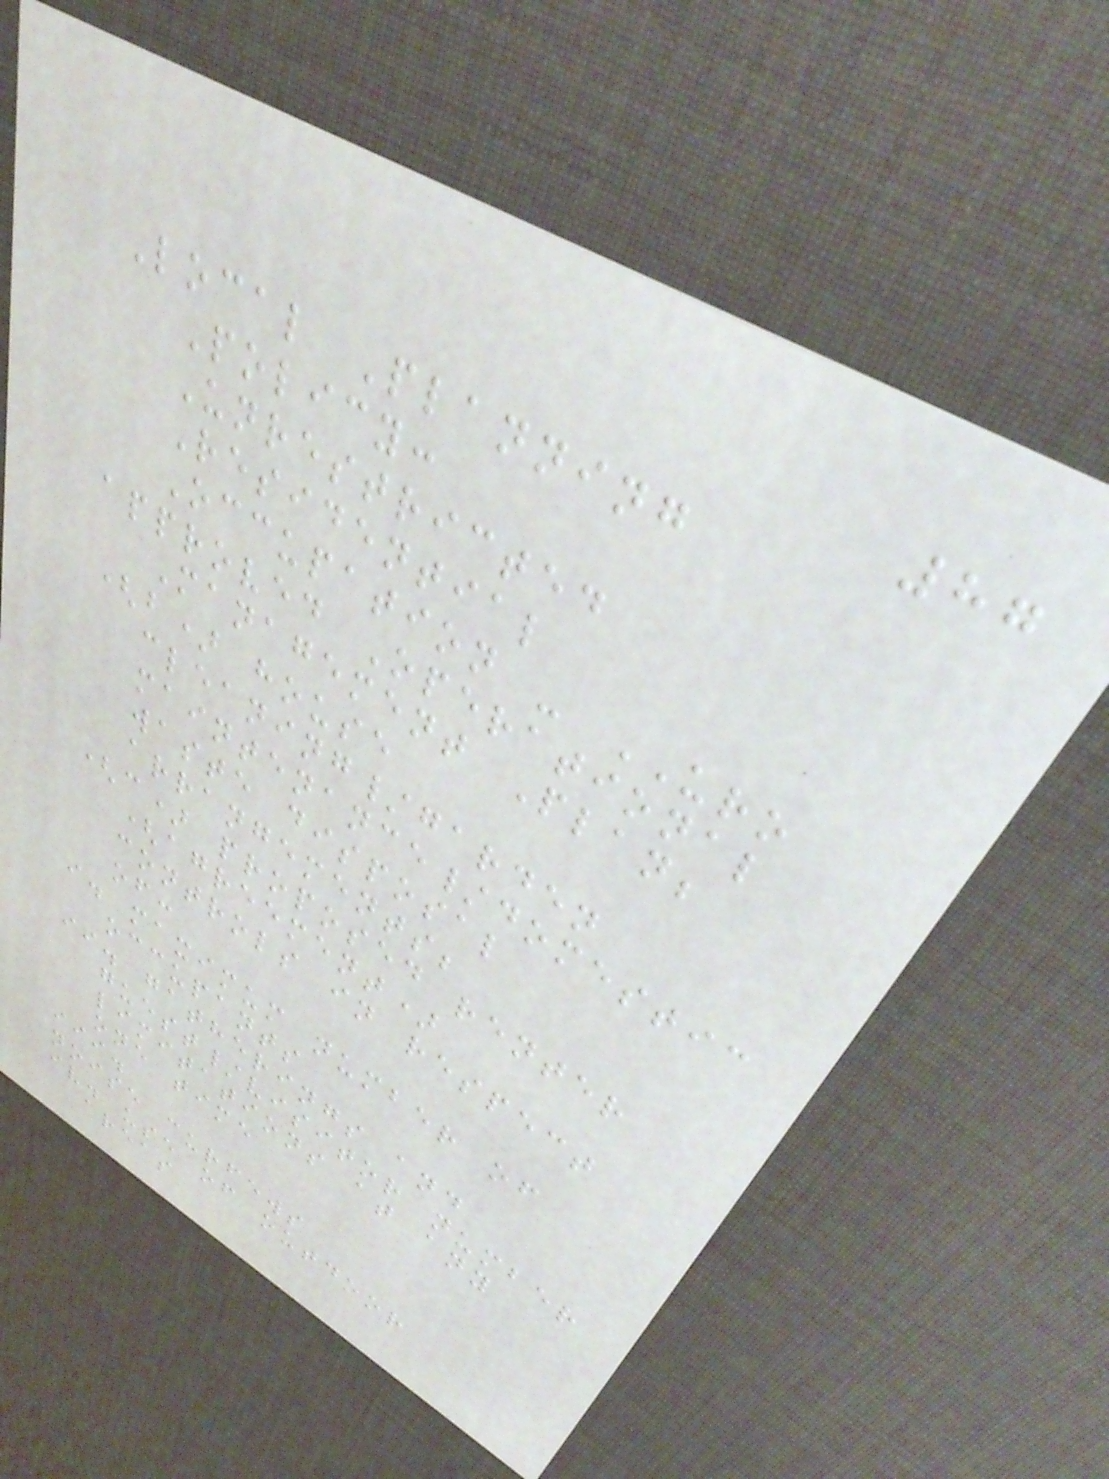87
Local Planning
Policy:
Unrestricted
Residential
Occupation - URO
approved Operational
Management Plan;
(b) house
cleaning/garden
maintenance/domestic
waste disposal
arrangements;
(c) proposed renter
(agreement)
controls in respect
of:
i. maximum number of
occupants
ii. gatherings and
guest/visitor number
limitations at any
one time
iii.
noise curfews
iv. use of outdoor
areas
